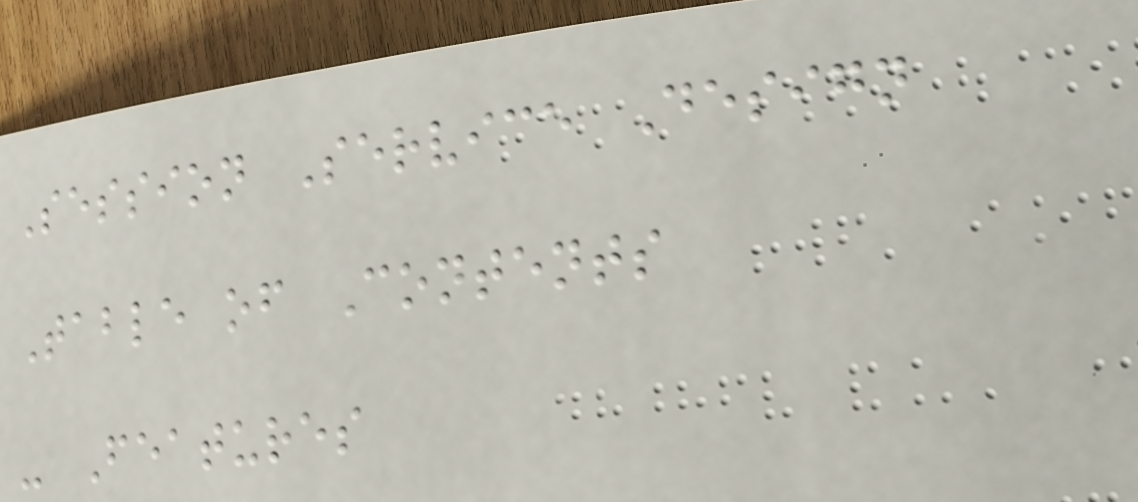Session Service Design
Table of Contents
- Features
